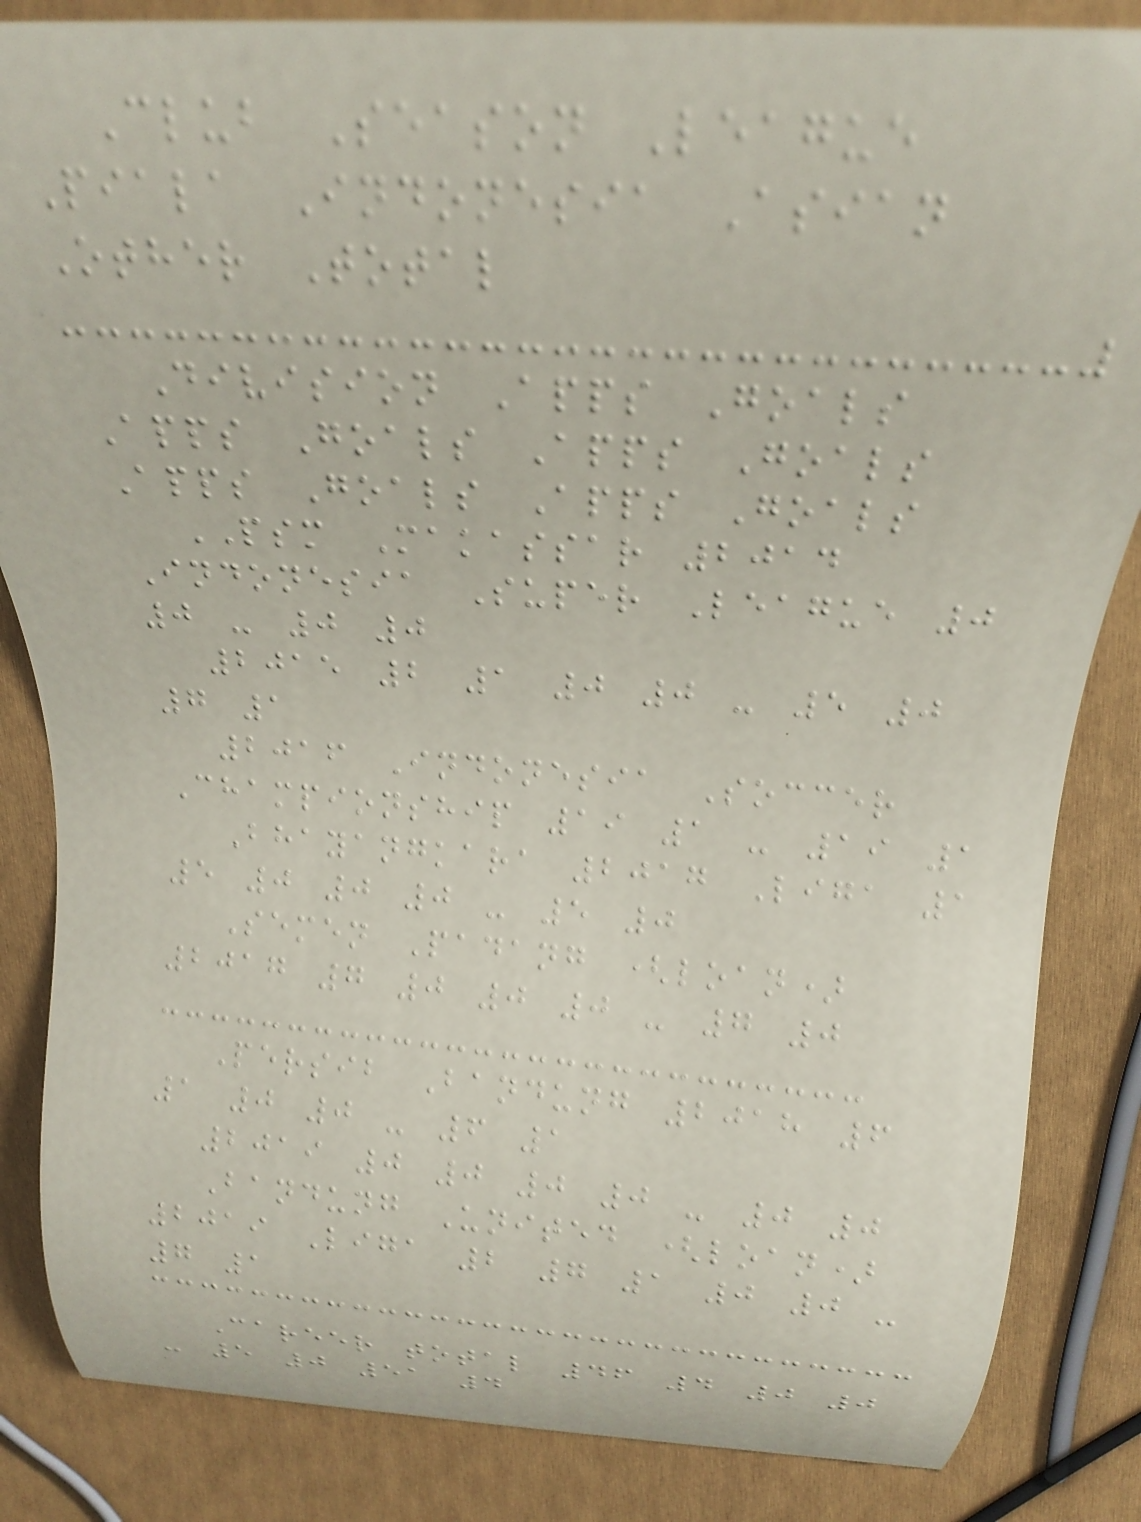Club Season League
Piala Indonesia Asian
Other Total
Division Apps Goals
Apps Goals Apps Goals
Apps Goals Apps Goals
PSM Makassar 2014
Indonesia Super League 0
0 - 0 0
2015 2 1 0 0 - 5 0
7 1
2016 Indonesia Soccer
Championship 19 1 - 19 1
Bhayangkara 2017 Liga 1
5 0 0 0 - 5 0
Semen Padang (loan)
2017 7 0 0 0 - 7 0
Persib Bandung 2018 6
1 0 0 - 6 1
2019 0 0 0 0 - 0 0
Bandung United (loan)
2019 Liga 2 7 1 0 0 -
7 1
Career total 46 4 0 0
- 5 0 51 4
